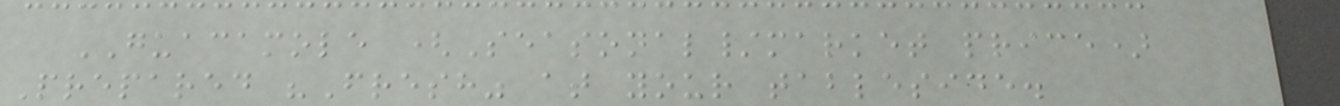GUACAMOLE (Seasonal/market price)
Prepared "Fresh" at your tableside.
